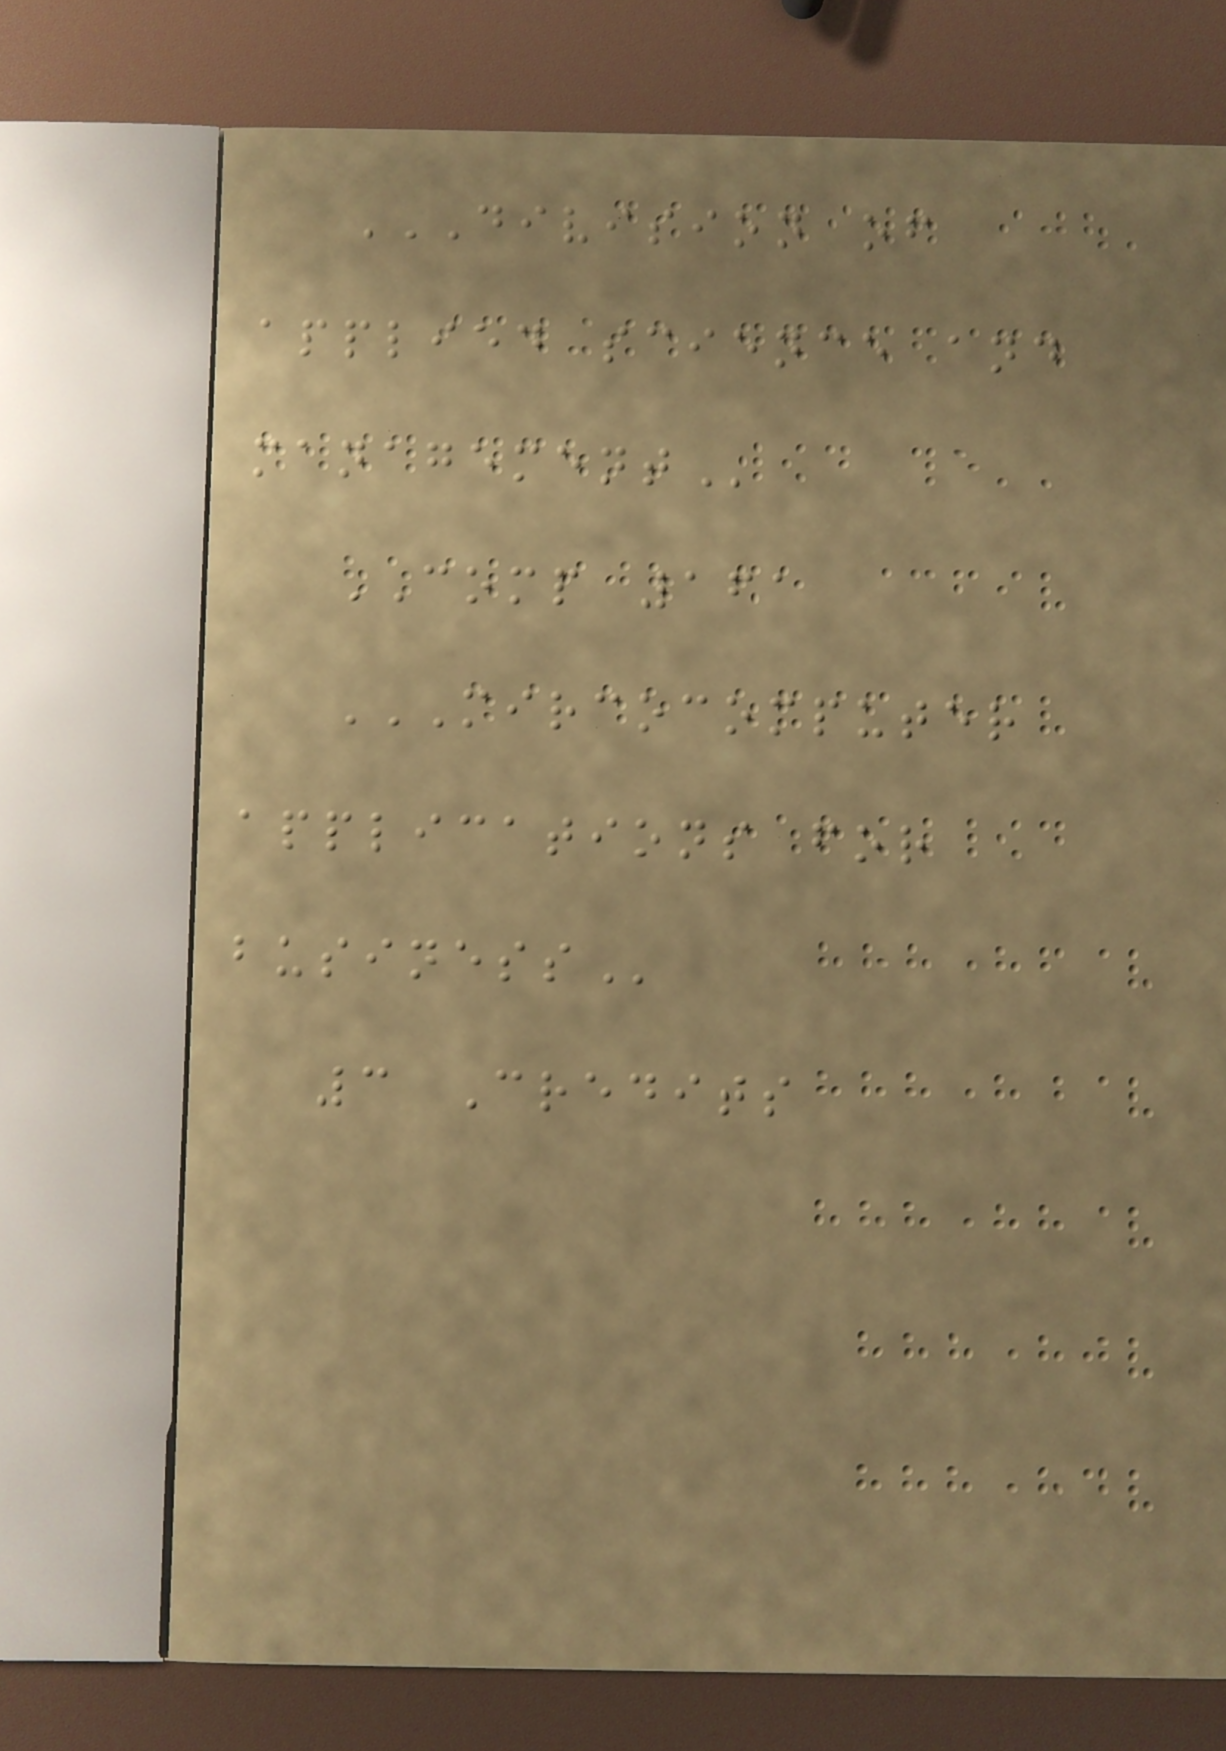DIVISION OF
APPLIED SCIENCE AND
MANAGEMENT
COMP 161
MIRCOCOMPUTER
APPLICATIONS FOR
BUSINESS
3 Credits
